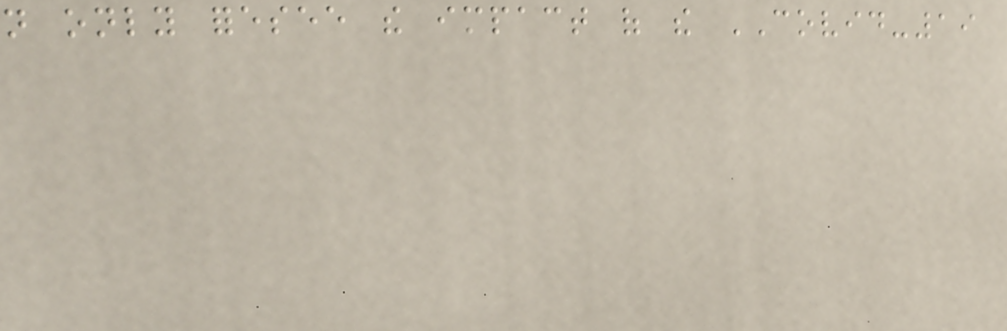not only foresee the impact of the COVID-19
